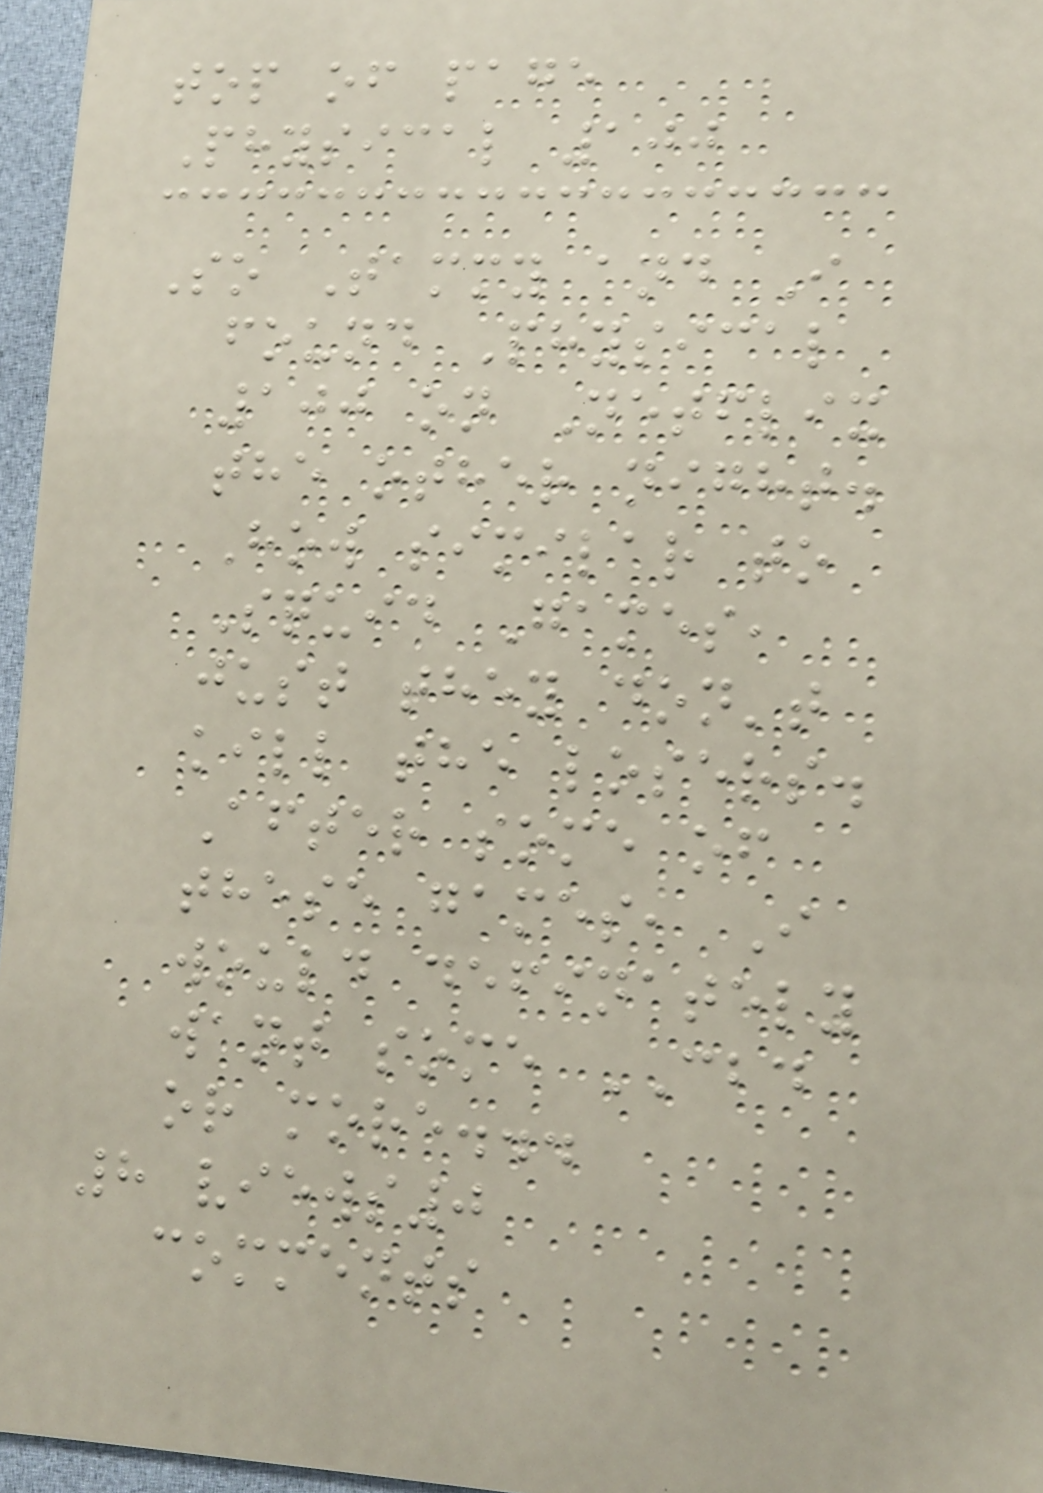top of page
Physical 100
So Tammy and I
found Physical
100 on Netflix
the other night.
How similar to
Squid Games,
just they don't
kill the losers.
After some of
these games, I
would definately
want some CBD
or more...
8 views0
comments
